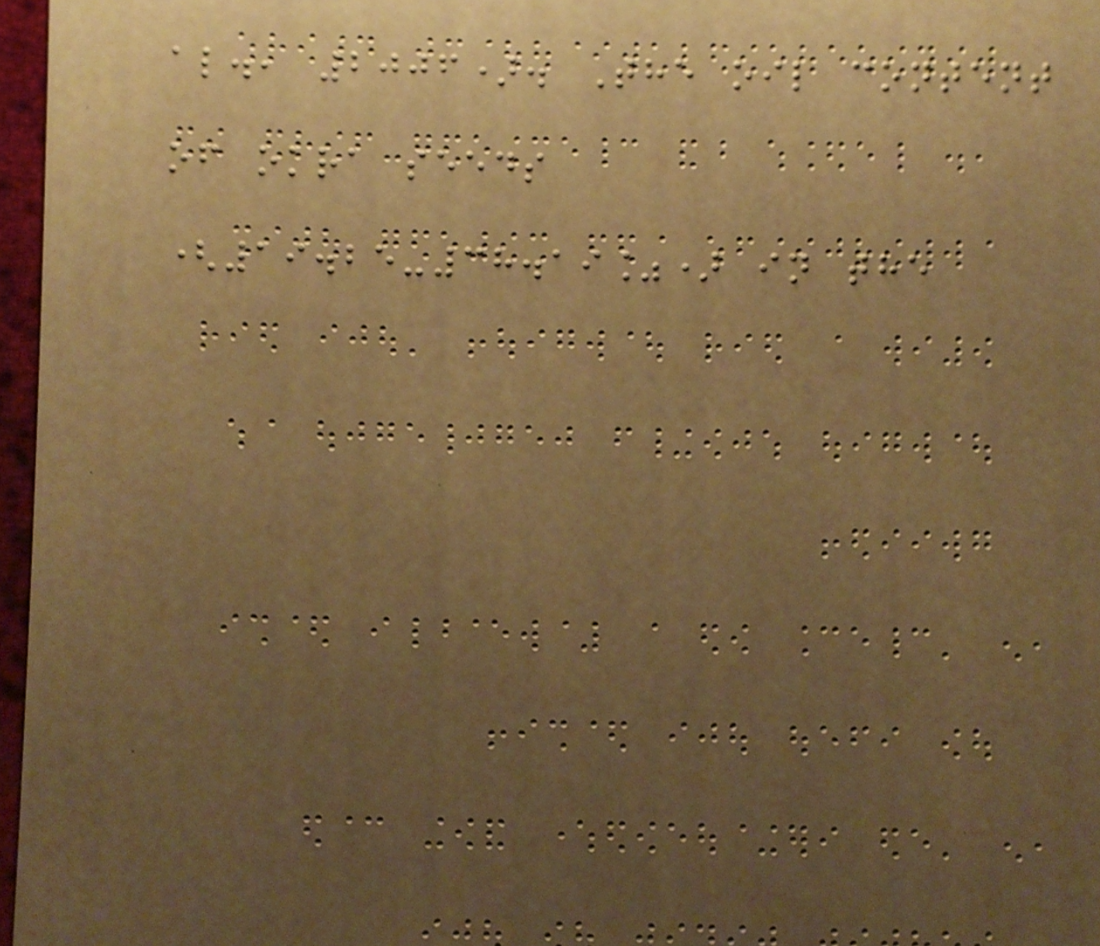al., 2006). The oil content
of okra seeds
(19.25-38.19%) in the
